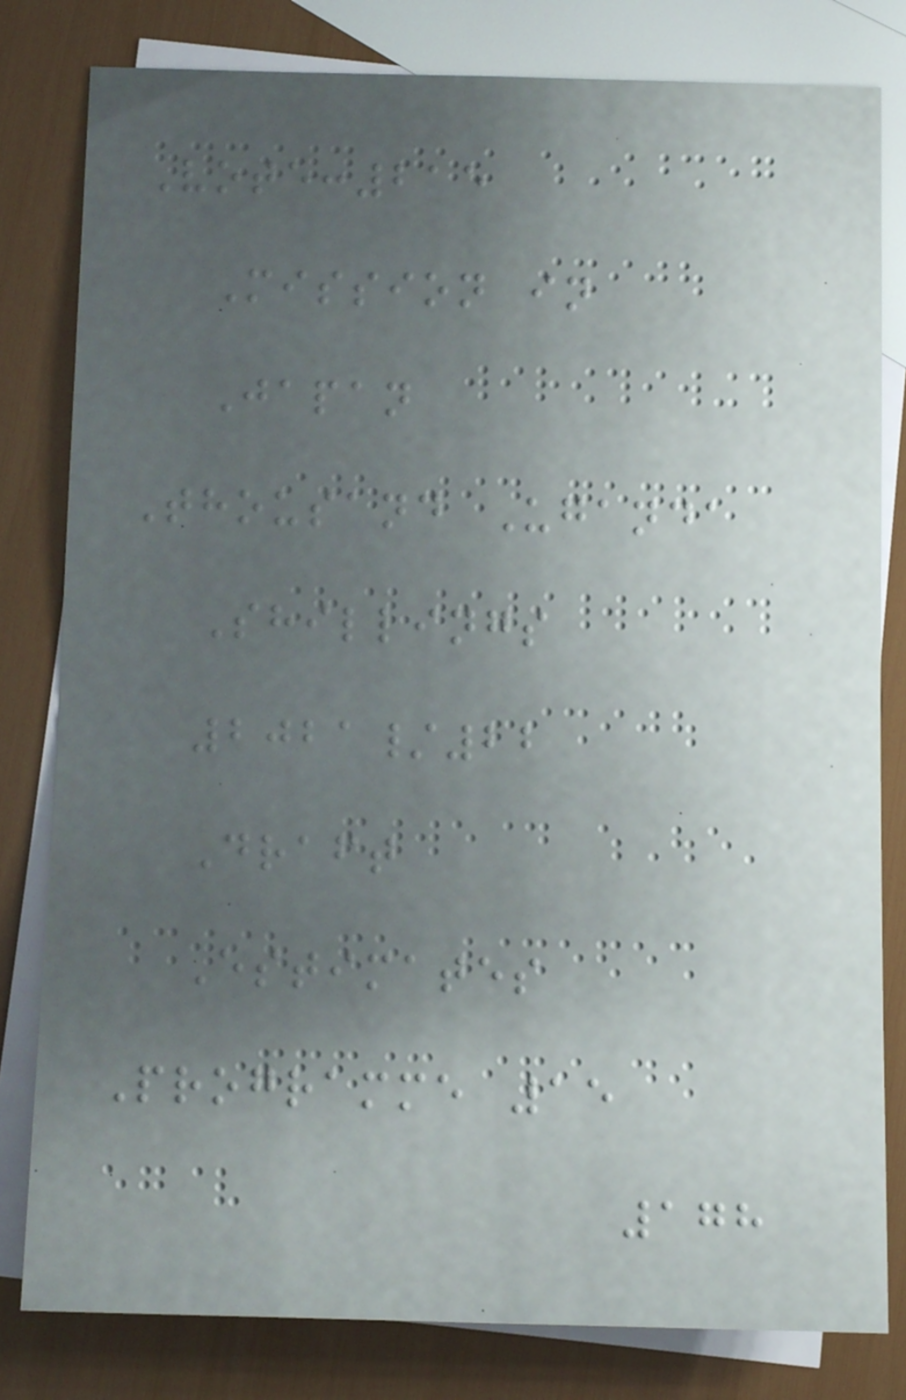Vote:215
Mission in
Japan
Thousand Uganda
Shillings
2021/22
Draft
Estimates
Programme 15
178
